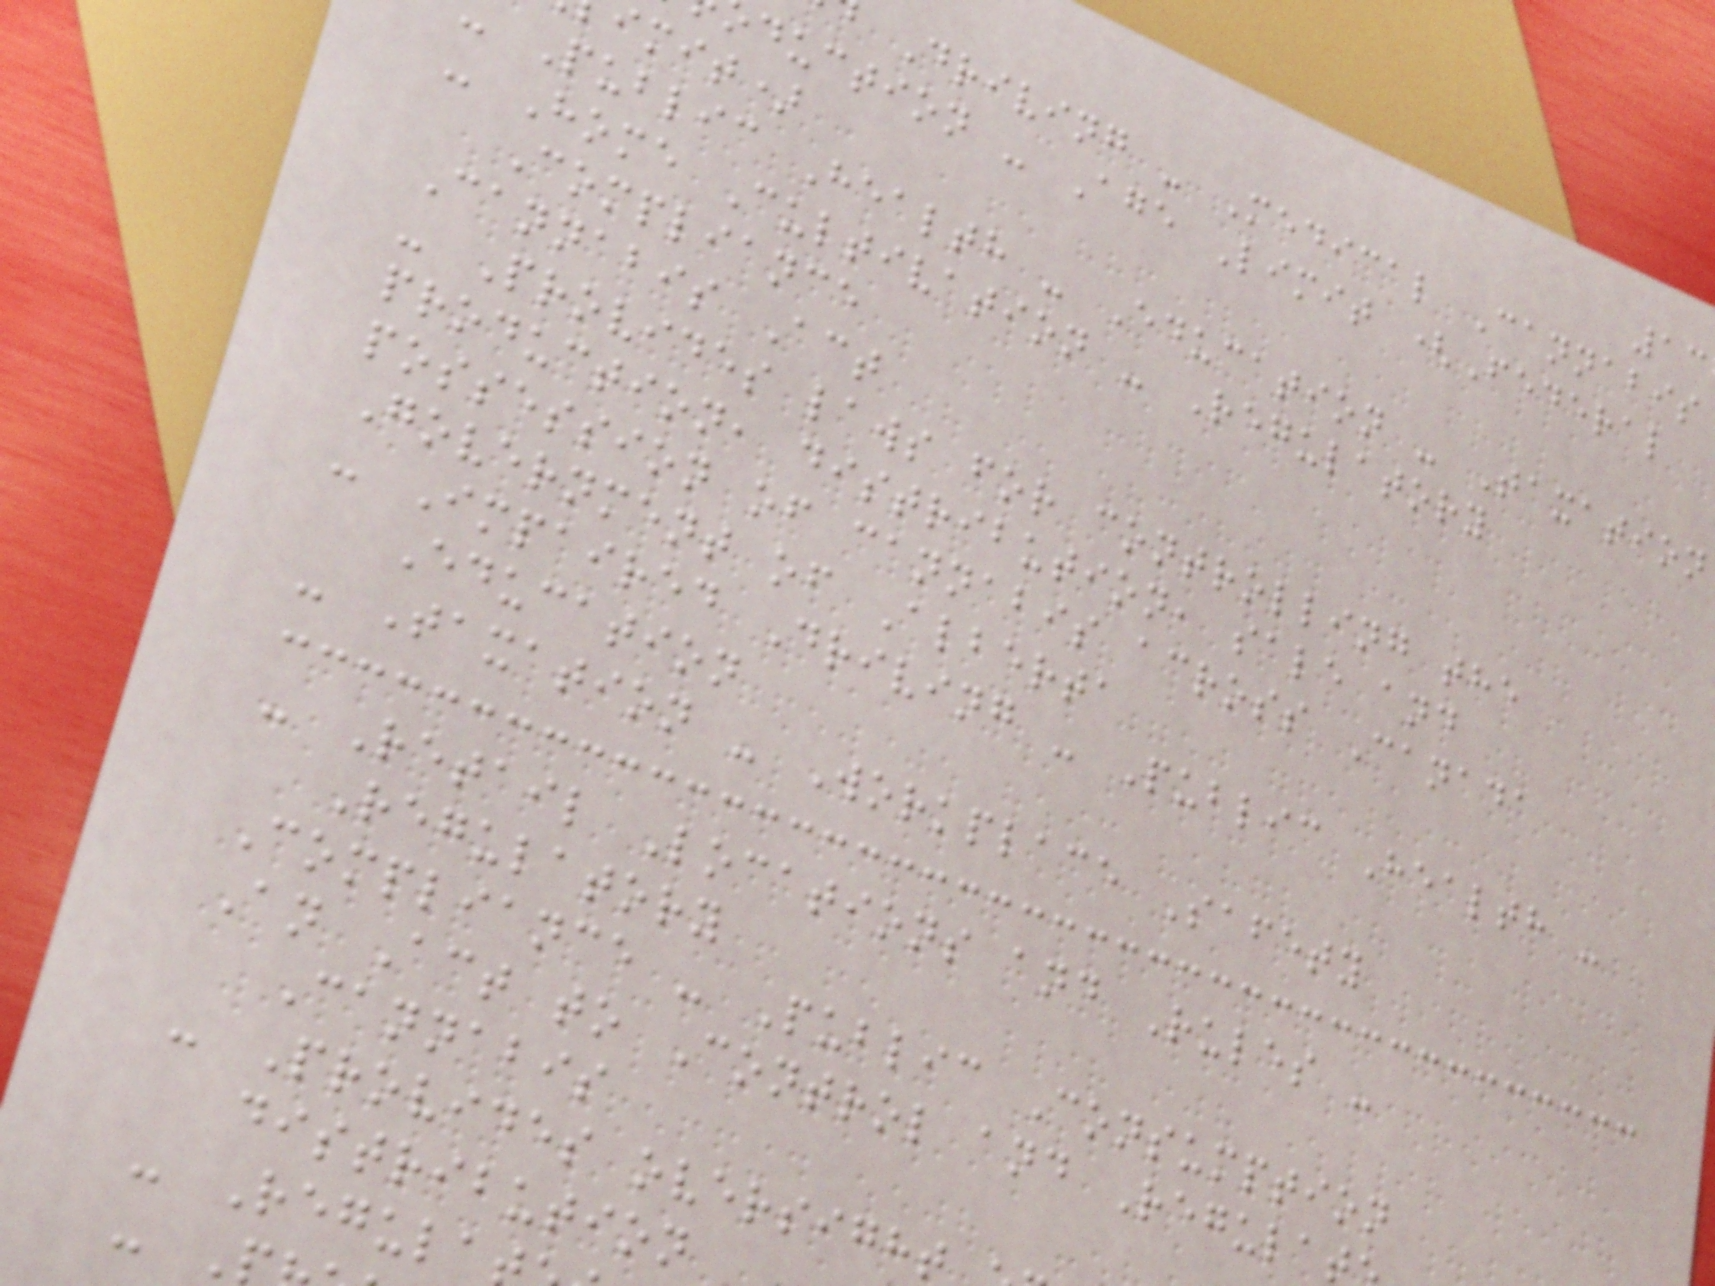Driving - Medical Cannabis
duction - Age Limit (Federal
imit)
Public Health - Education - Taxation
- Home Cultivation - Regulatory
Compliance
Cannabis Act
- Provides laws for controlling the
production, distribution, sale and
possession of cannabis across Canada
Government of Alberta
- Impaired Driving - Public Health -
Education
- Taxation - Workplace Safety
- Retail Locations and Rules -
Regulatory
Compliance - Public Consumption
An Act to Control and Regulat
Cannabis
- Provides oversight
distribution
- Regula
